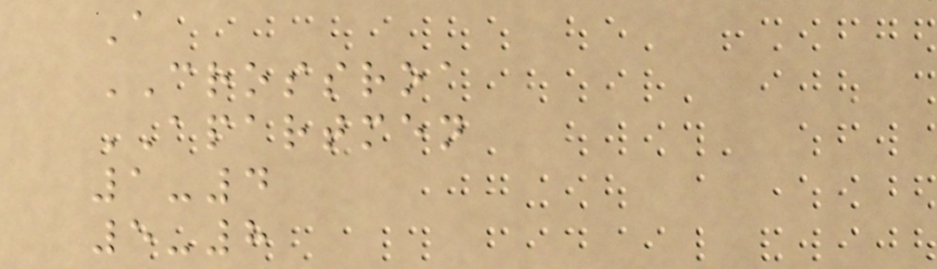A
CROSSROA
APARTMEN
1-4
5-8
